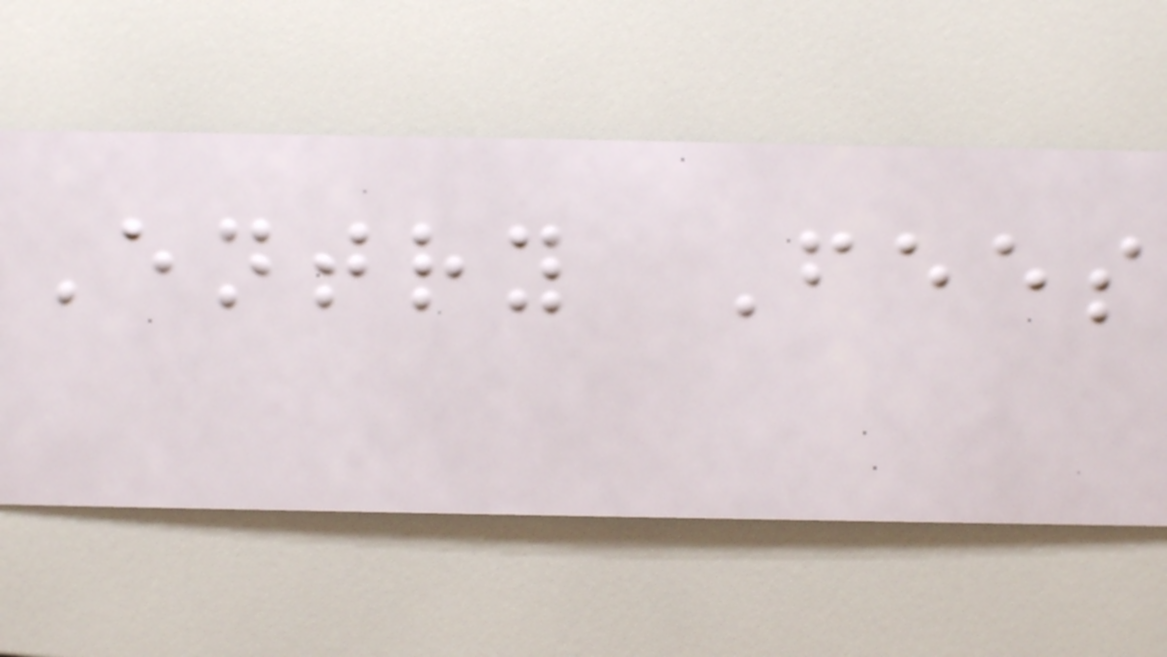Entry Fees
